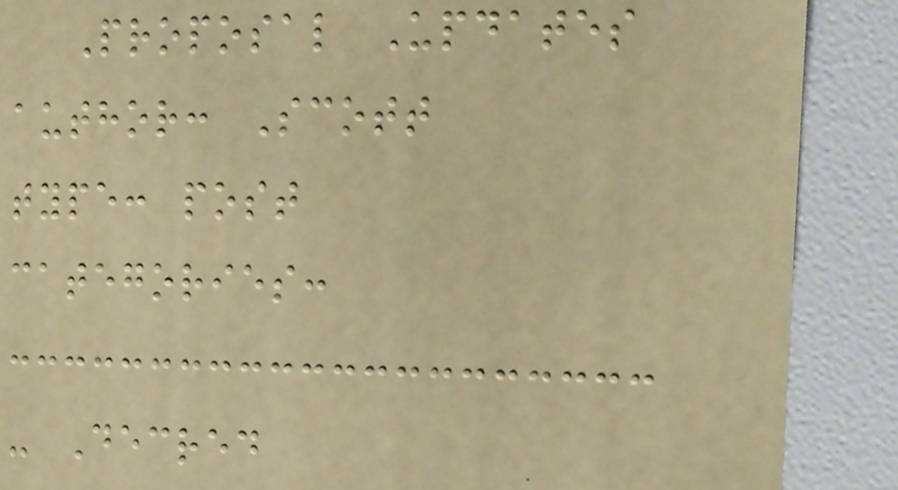Proposal Updates
author: Scott
type: post
categories:
- Decred
